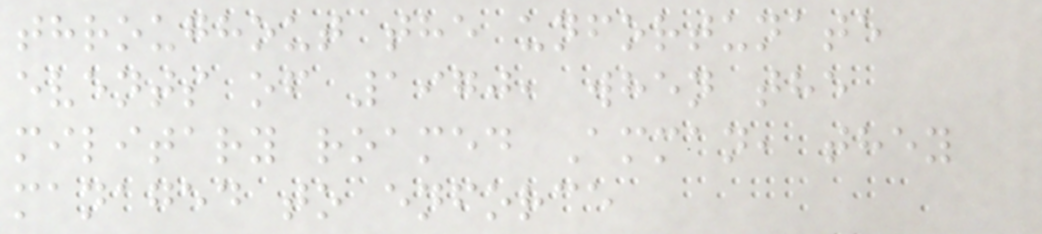throughout the unfortunate
events of 1970, when the
military roamed Amman, they
managed to enforce
